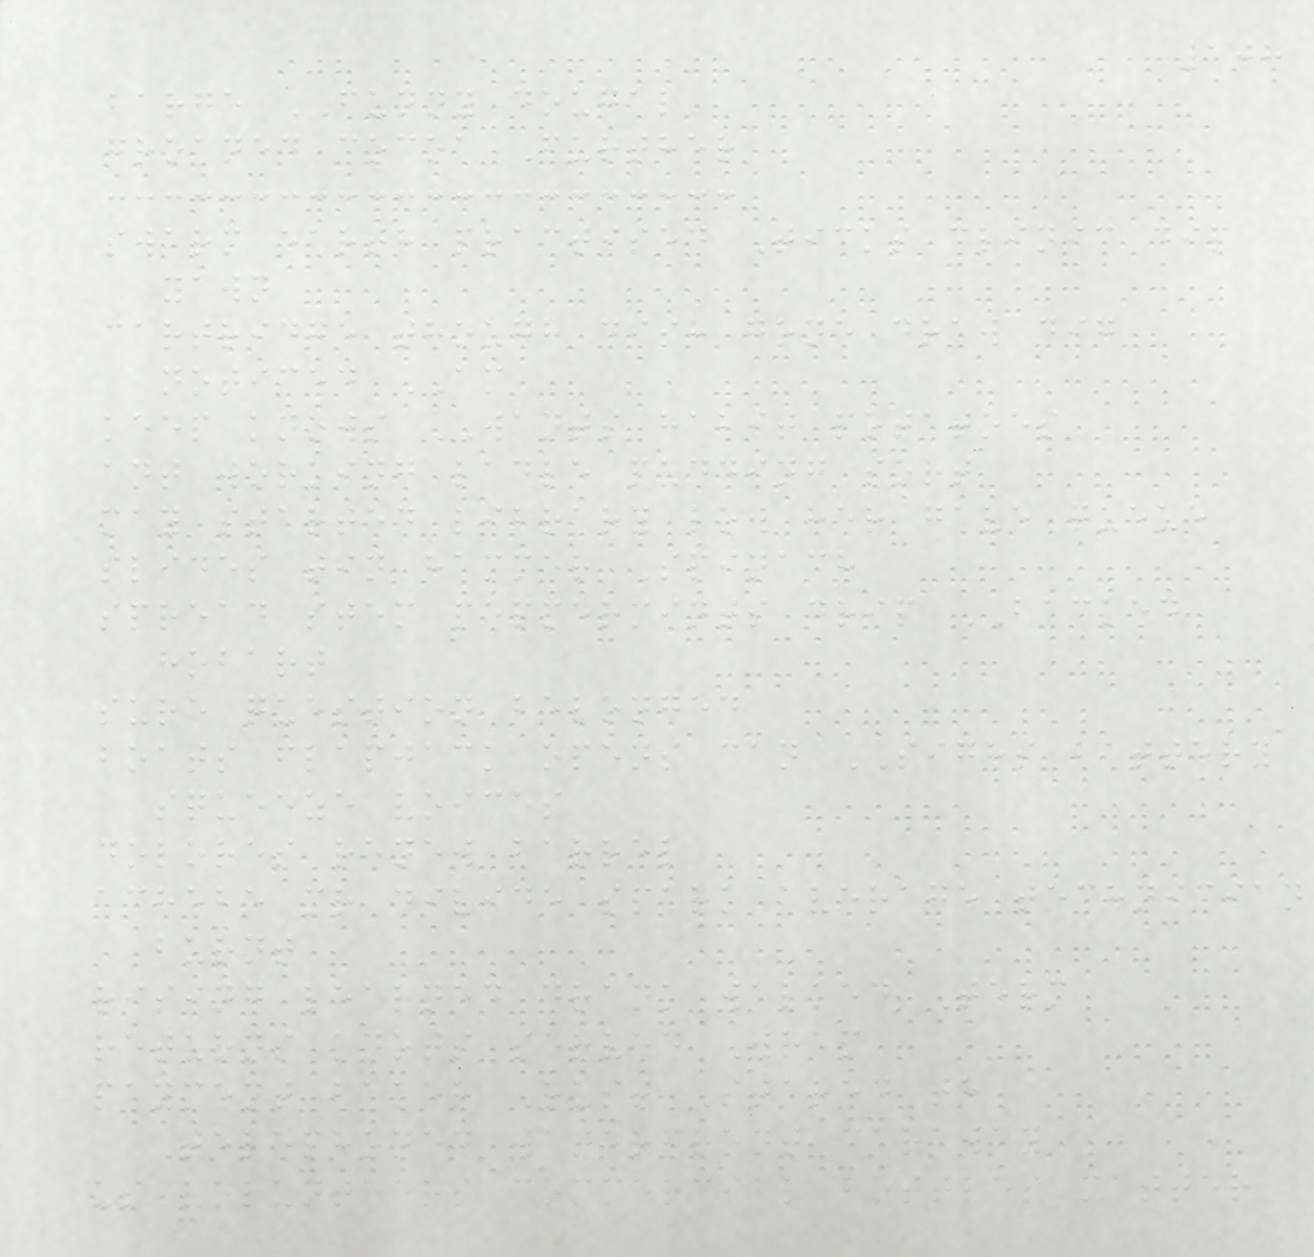108
barge FUNNY dougal
groaned cocoa Further
swarm earth practised Ticks clinic dip
yawn
cartridge though dish gone draw dig
noticed AM
keep knows WANTS habit potatoes
ant working ladle pudding sort
may started library low her gave queue
slides tin hammer Spinach
spread stem peppermints drip BACKED
hobart
sure question belonged
boats flapjack opens can SIGHS battery
squeeze voices
dolores renew barrel
achebe mr divide spark average technician
burnt
rising learned drank walked Term
returns knots served Wrap
payment baker Rust Stared th
Telephoned waterfront caraway
us volunteers commercial bottles matter
